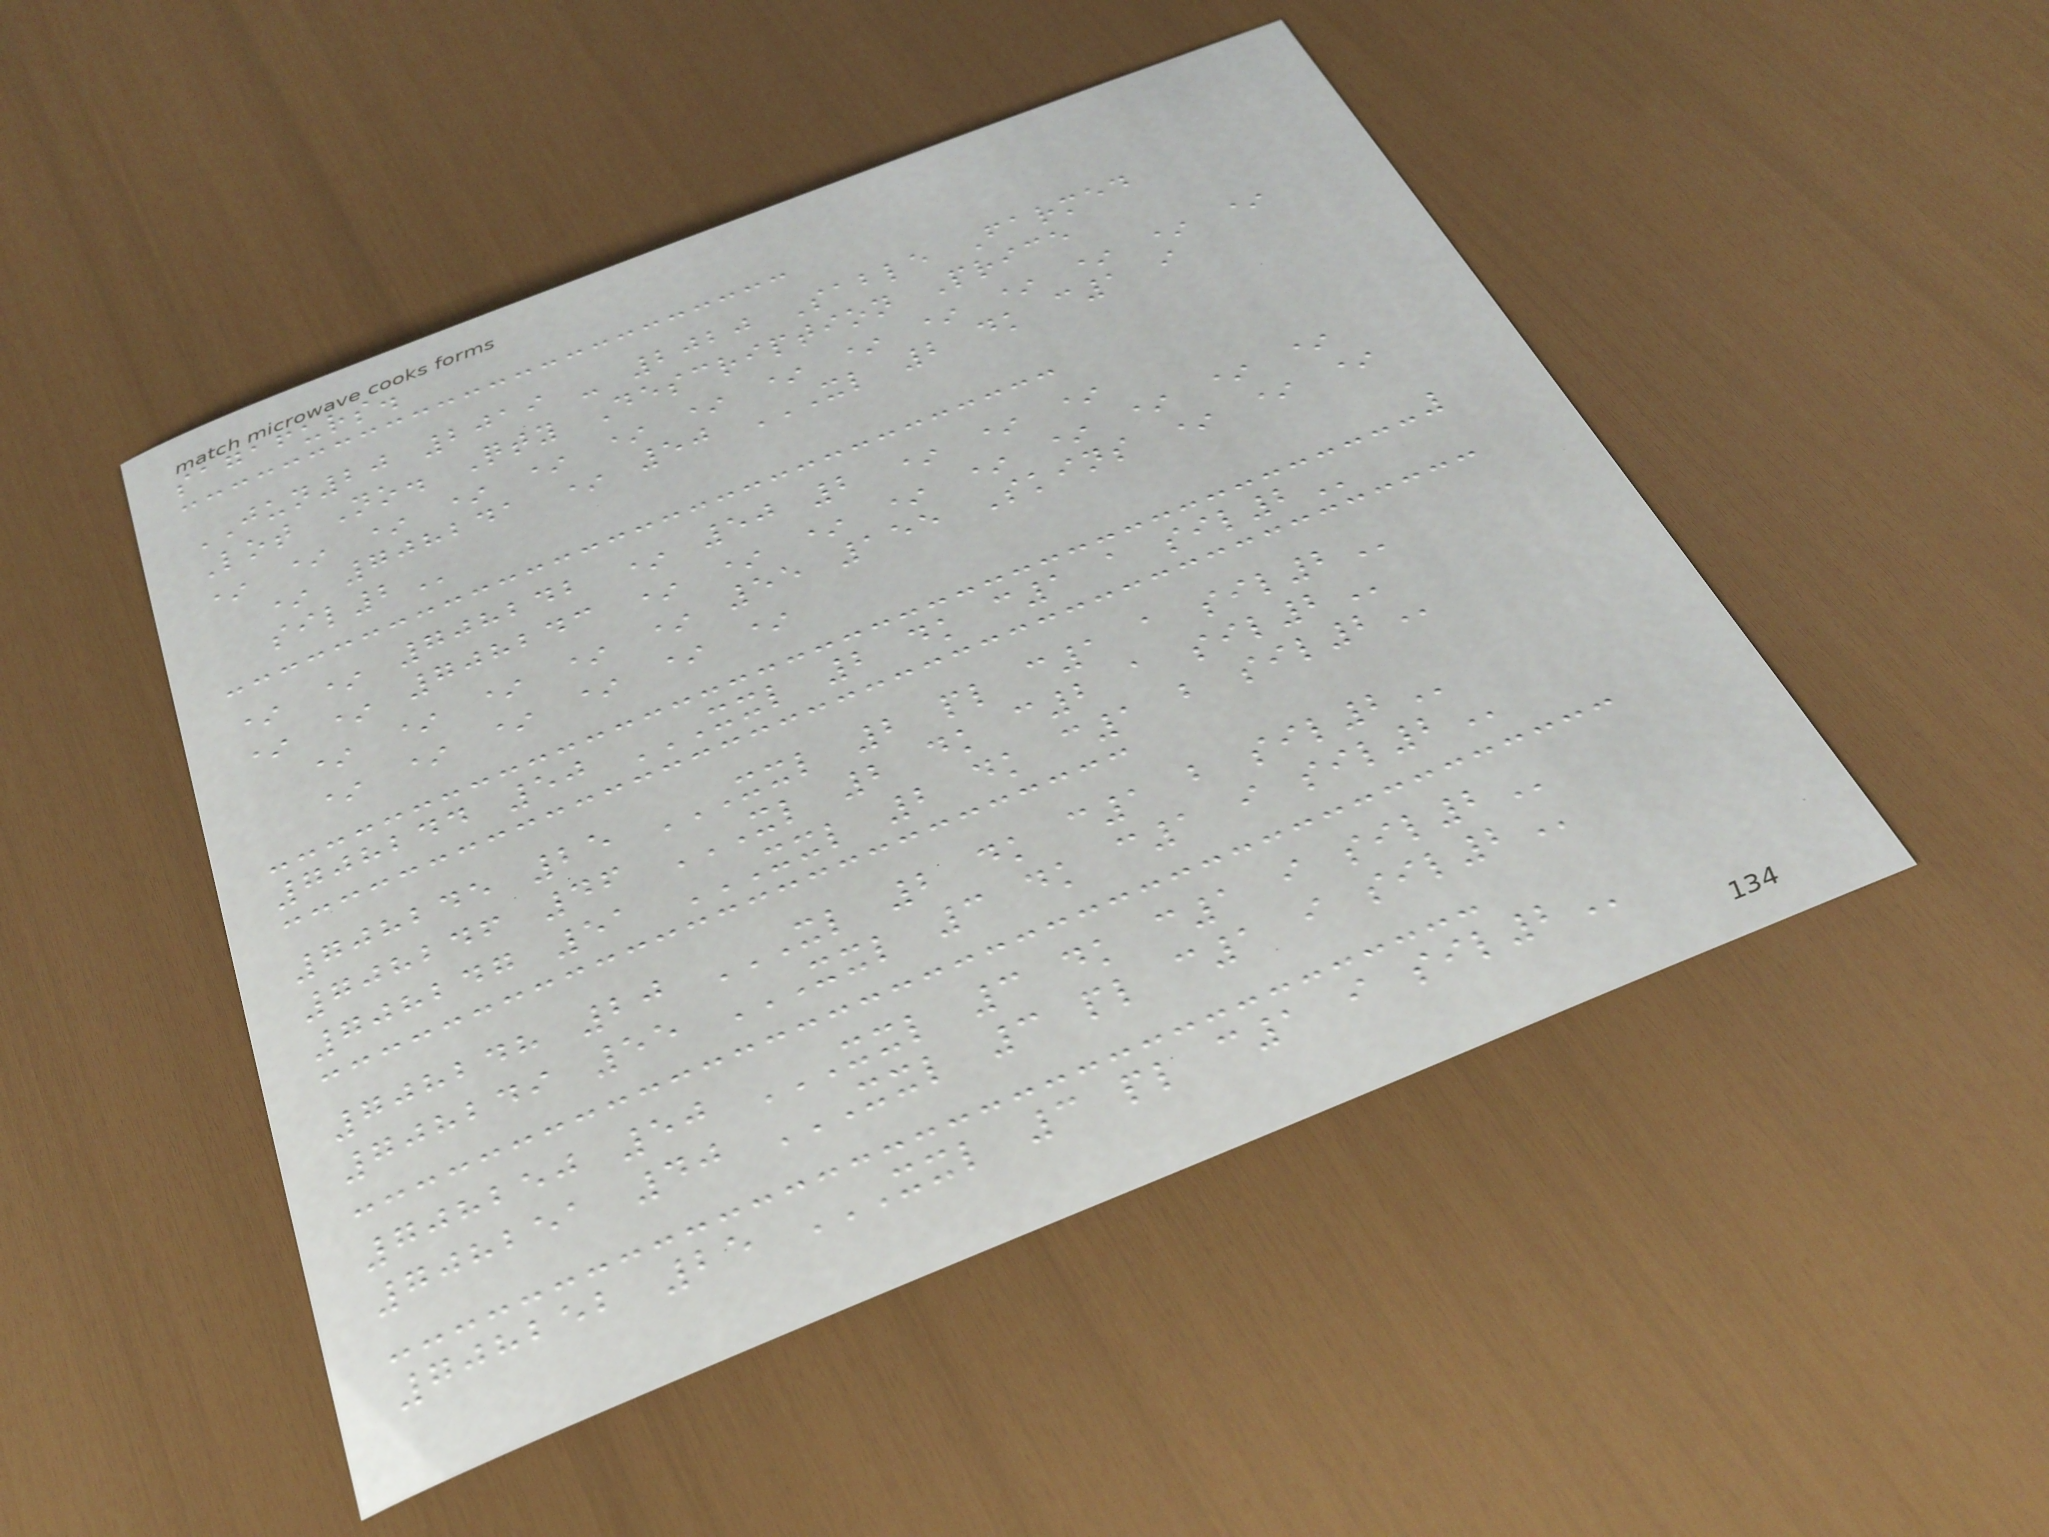sagafurs.
JUN20 2019 - 2020 Sable Farmed
Lot No. Qty Description Price
* * * * * * * * * * * * * *
* 708241 * 50 XL 2 DK C1 I
SIL2
* * 708242 * 50 2 * * *
* * 708243 * * * * * * * * *
* * * * * 55 155 Skins * * *
* * * * * *
708244 50 XXL 2 DK C1 A SIL2
708245 25 XXL 2 PL C1 A SIL2
708246 46 XL 2 DK C2 A SIL2
708247 51 XXL 2 DK C1 B SIL2
708248 20 XL 2 DK C1 B SIL2
708249 55 XXL 3 DK C1 I SIL2
708250 50 XXL 3 DK C1 I SIL2
708251 40 XXL 3 PL C1 I SIL2
708252 25 XXL 3 PL C1 I SIL2
